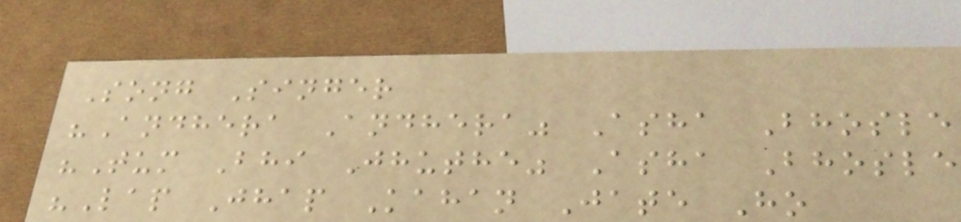Song Singer
"Andhera Andhera" Asha Bhosle
"Tum Bhi Jhuthe" Asha Bhosle
"Lap Jhap Kahan Jate Ho
